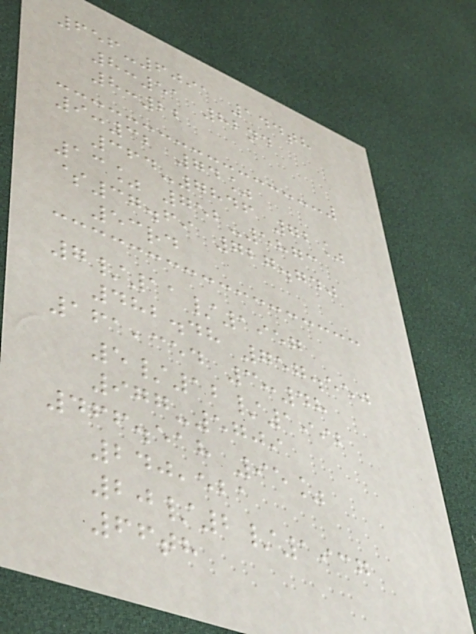656-6091 144th
8:51 82nd
8:22
9:32 74%
364-7846 72%
13% 752-5873
$37.69 727.740
53rd
7/11/1957
482.48 757.550
161,354 3:48
5/12/1992
977-5709
466.518 95%
240,521
20/2/1937
66th
